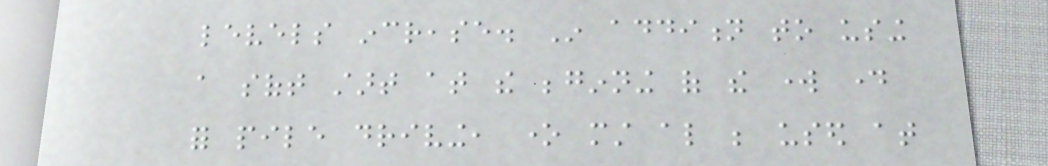levels increase. In addition to using
a soft start at the beginning of the work day
for pile driving, one must also be used at
